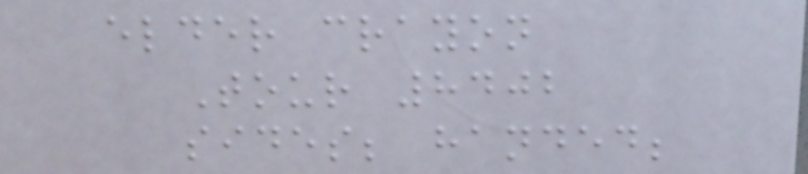elder crayon
Tour 8402
sides; handed;
